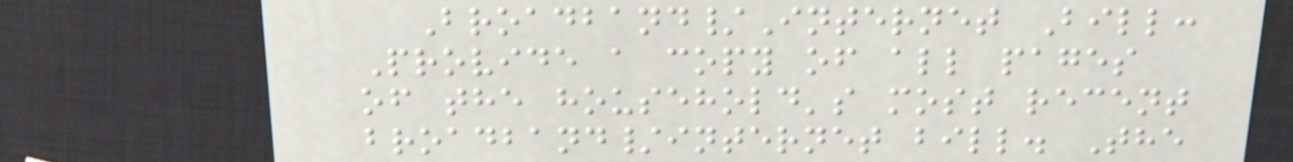Broadband/Internet Bill:
Provide a copy of all pages
of the household's most recent
broadband/internet bill. The
